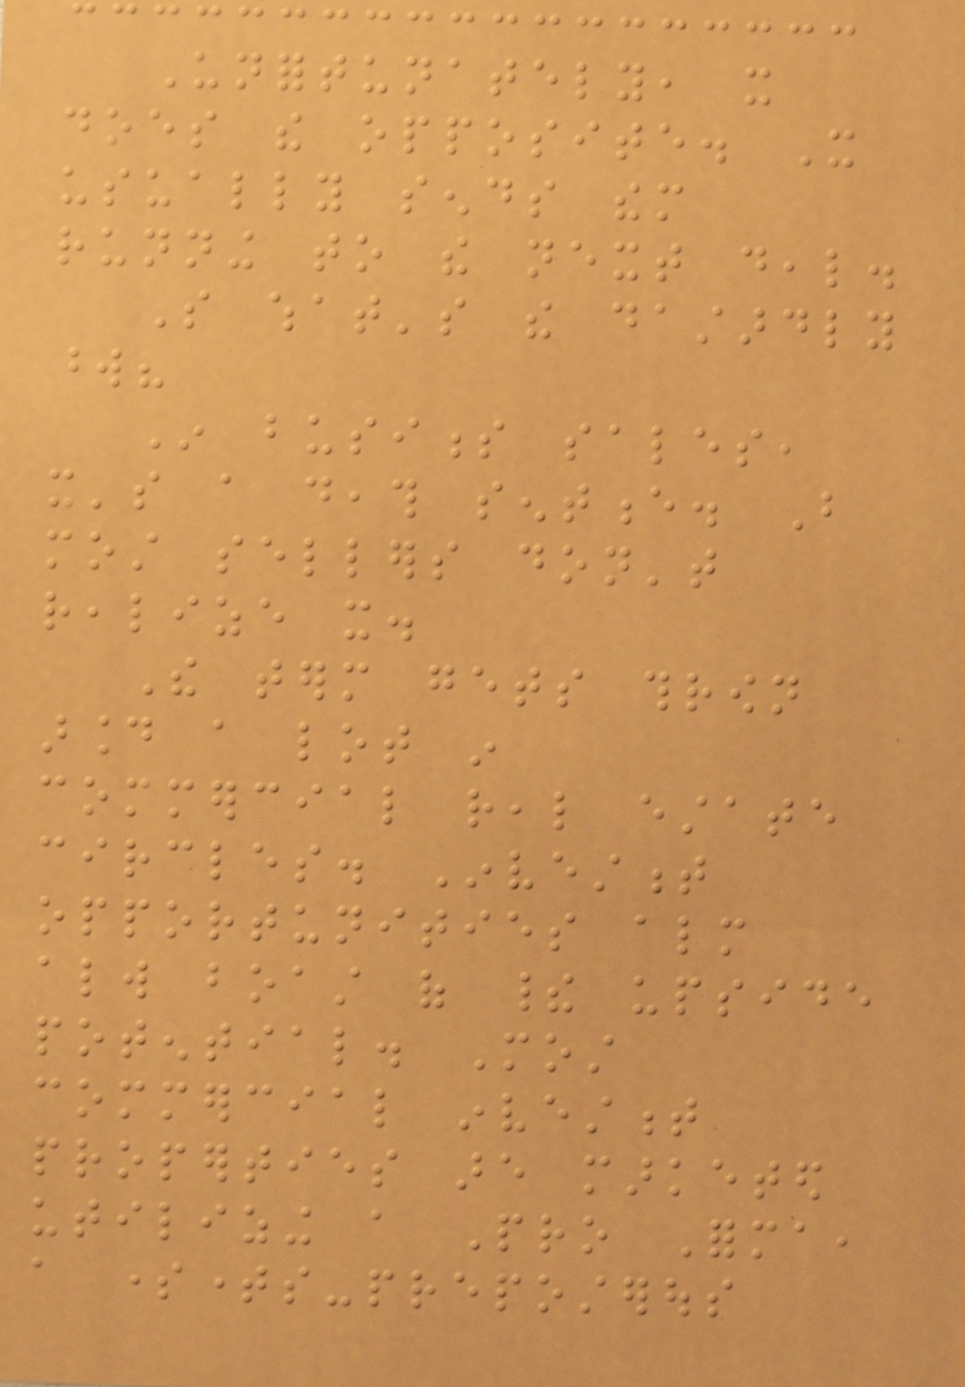Unfortunately, it
does the opposite. It
usually sends them
running to the next deal.
So what's the dastardly
word?
In business sales,
it's a death sentence. But
most sellers don't
realize it.
The term gets thrown
around a lot in
commercial real estate
circles. Investment
opportunities almost
always boast of their upside
potential. Most
commercial investment
properties are marketed
utilizing a Pro Forma,
a sometimes-preposterous
